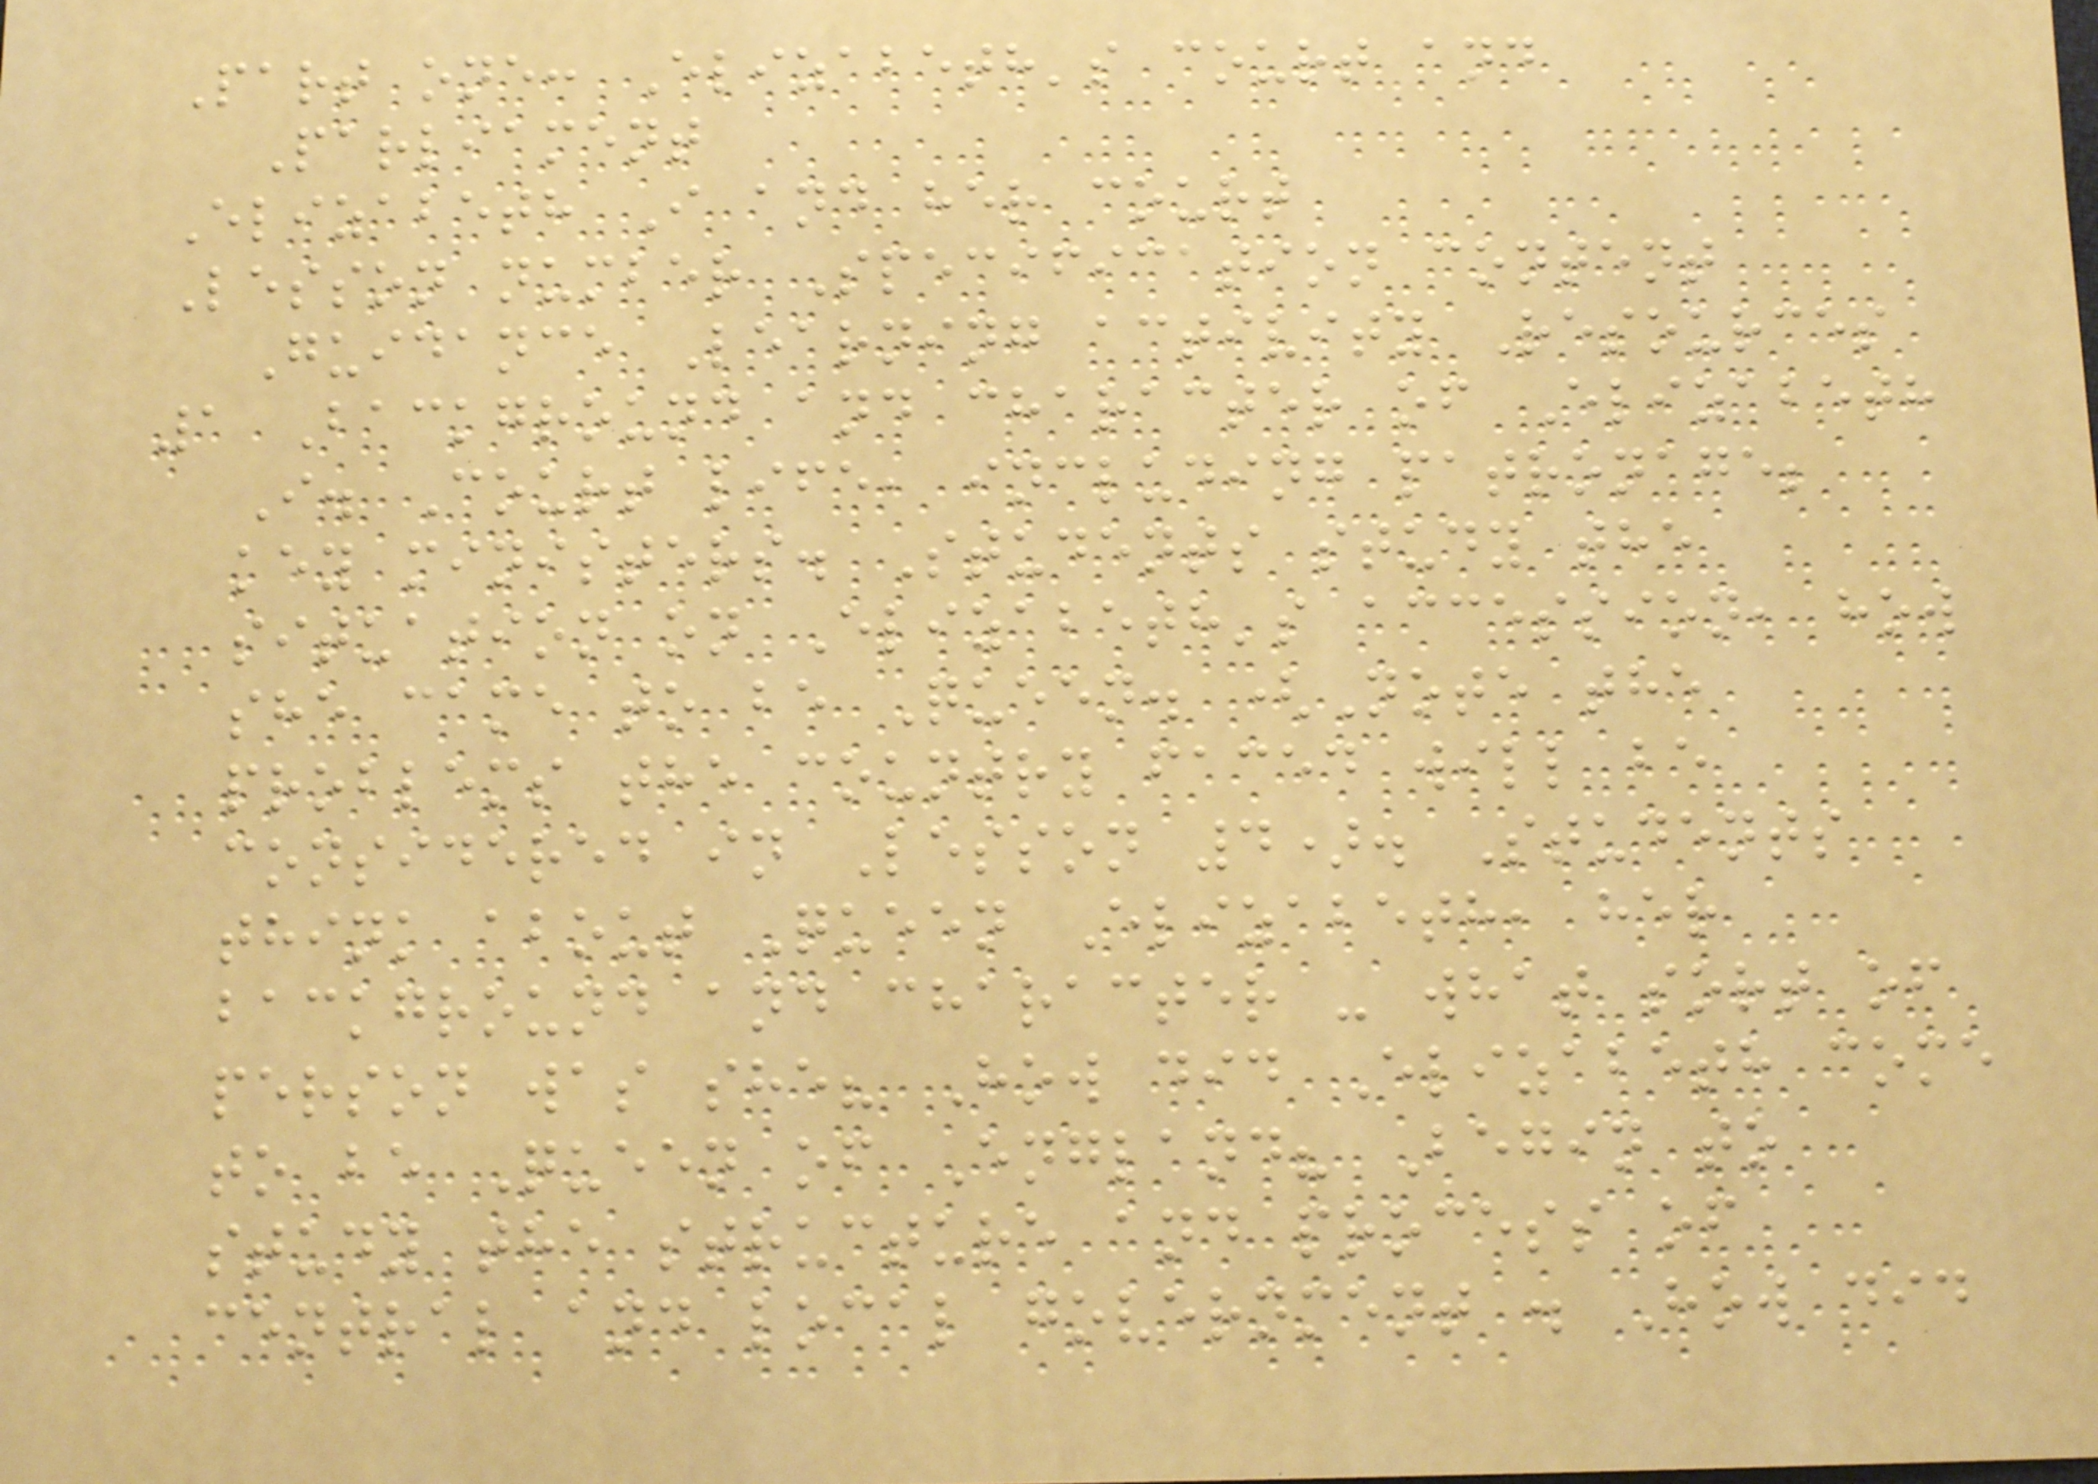Part one: Elizabeth's court and
Parliament
Elizabeth I and her court
Lesson number Specification content
Guidance Learning activity Resources
1 Background and character of Elizabeth
I. Court life, including patronage;
key ministers. Students study the
situation on Elizabeth's accession, how
she came to be Queen. (Note the
problems the country faced will be
considered in Lesson 4). Students
think about Queen Elizabeth, her
background and character - what sort of
person was she? How did Elizabeth come
to be Queen of England? Begin to
study the structure and process of
central and local government . How did
